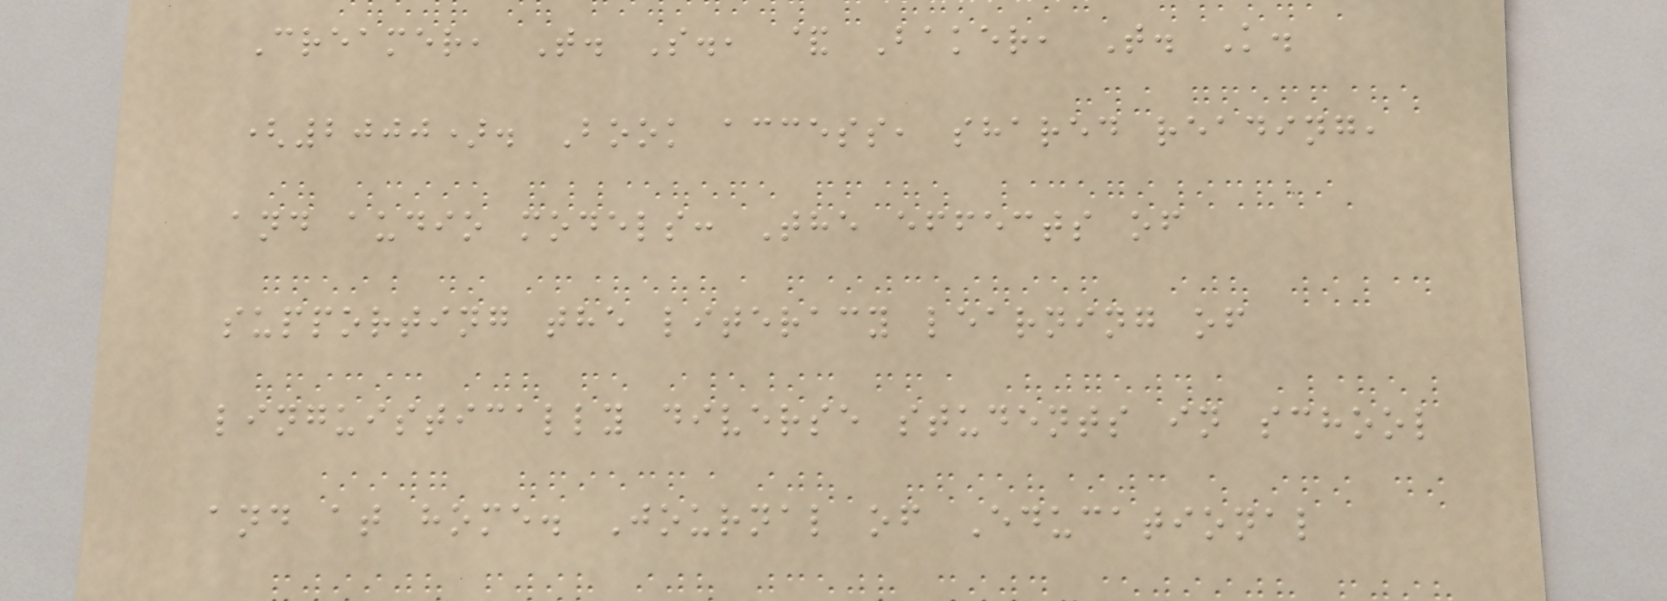Creamer, T. S., & Baker, T. K.
(2000). Book access, shared reading,
and audio models: The effects of
supporting the literacy learning of
linguistically diverse students in school
and at home. Journal of Educational
